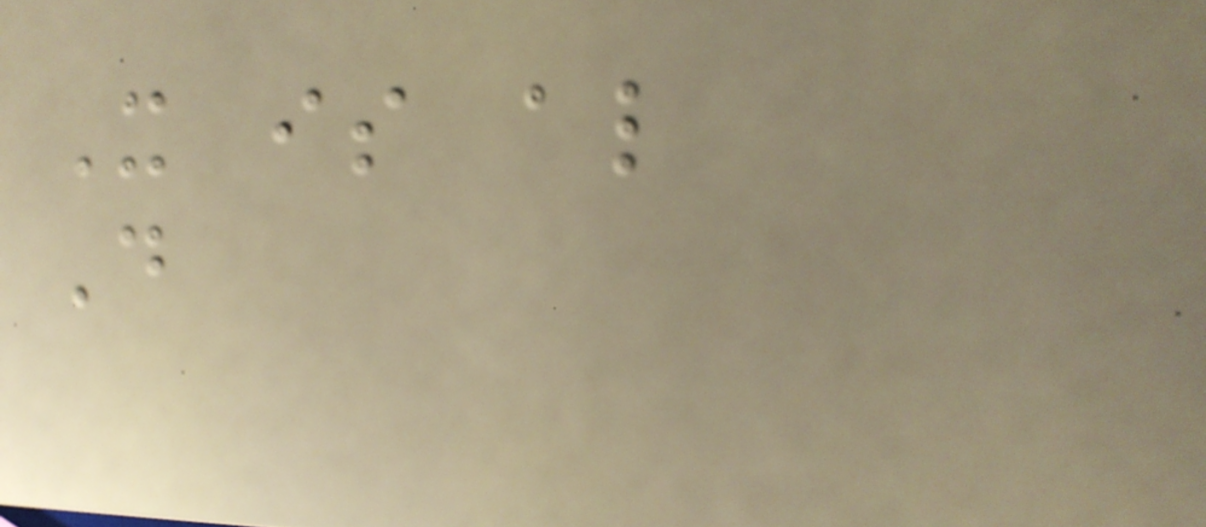It is also
Do
